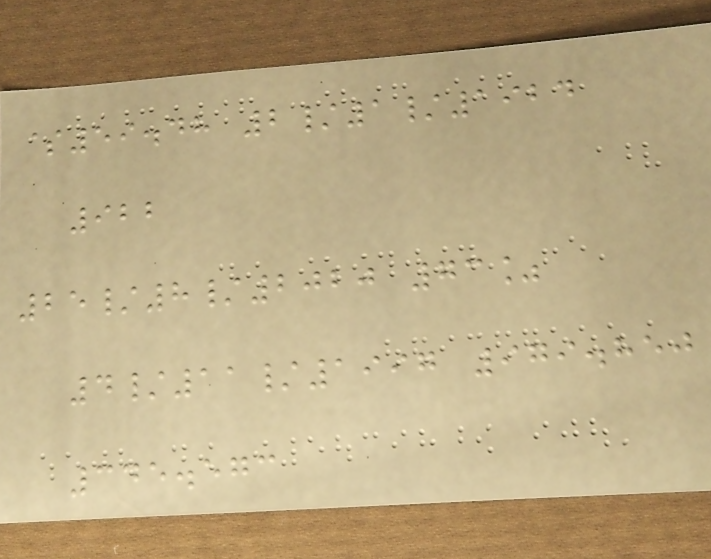$59.48 2/1/1924
922
25/8/2020 73%
4/11/1997 979.850
345.573
